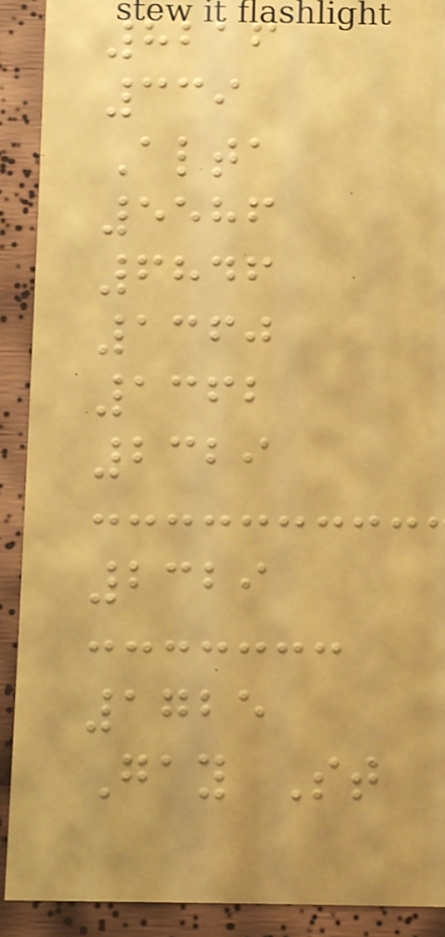8216
339
Alta
5586
6846
1360
1362
2329
2329
1725
Gay St
